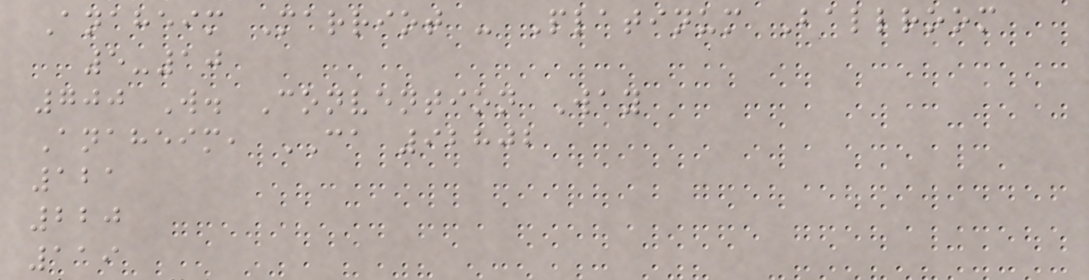Anaheim Marriot - Platinum Ballroom
5-10
700 W. Convention Way
Anaheim, CA 92802
121
220
119
